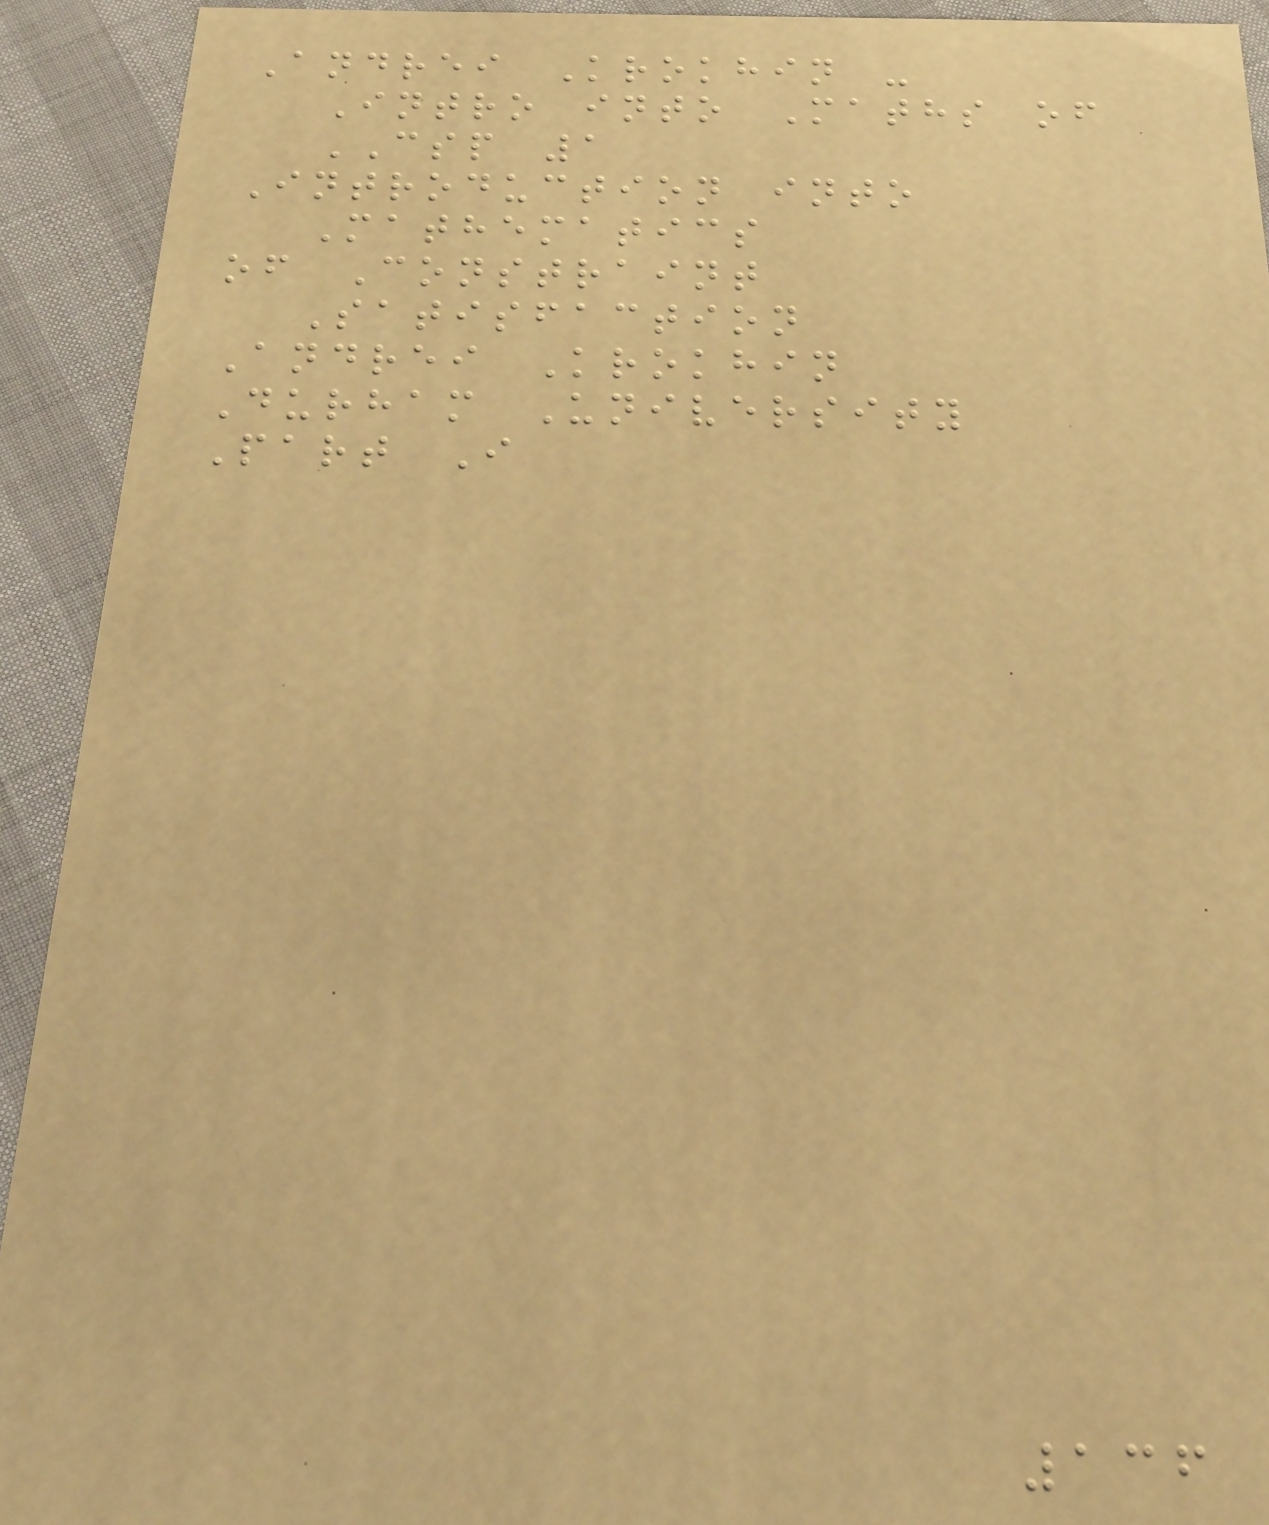Andrei Krokhin -
Intro into Maths of
CSP 1
Introduction into
Mathematics
of Constraint
Satisfaction
Andrei Krokhin
Durham University
Part I
136
